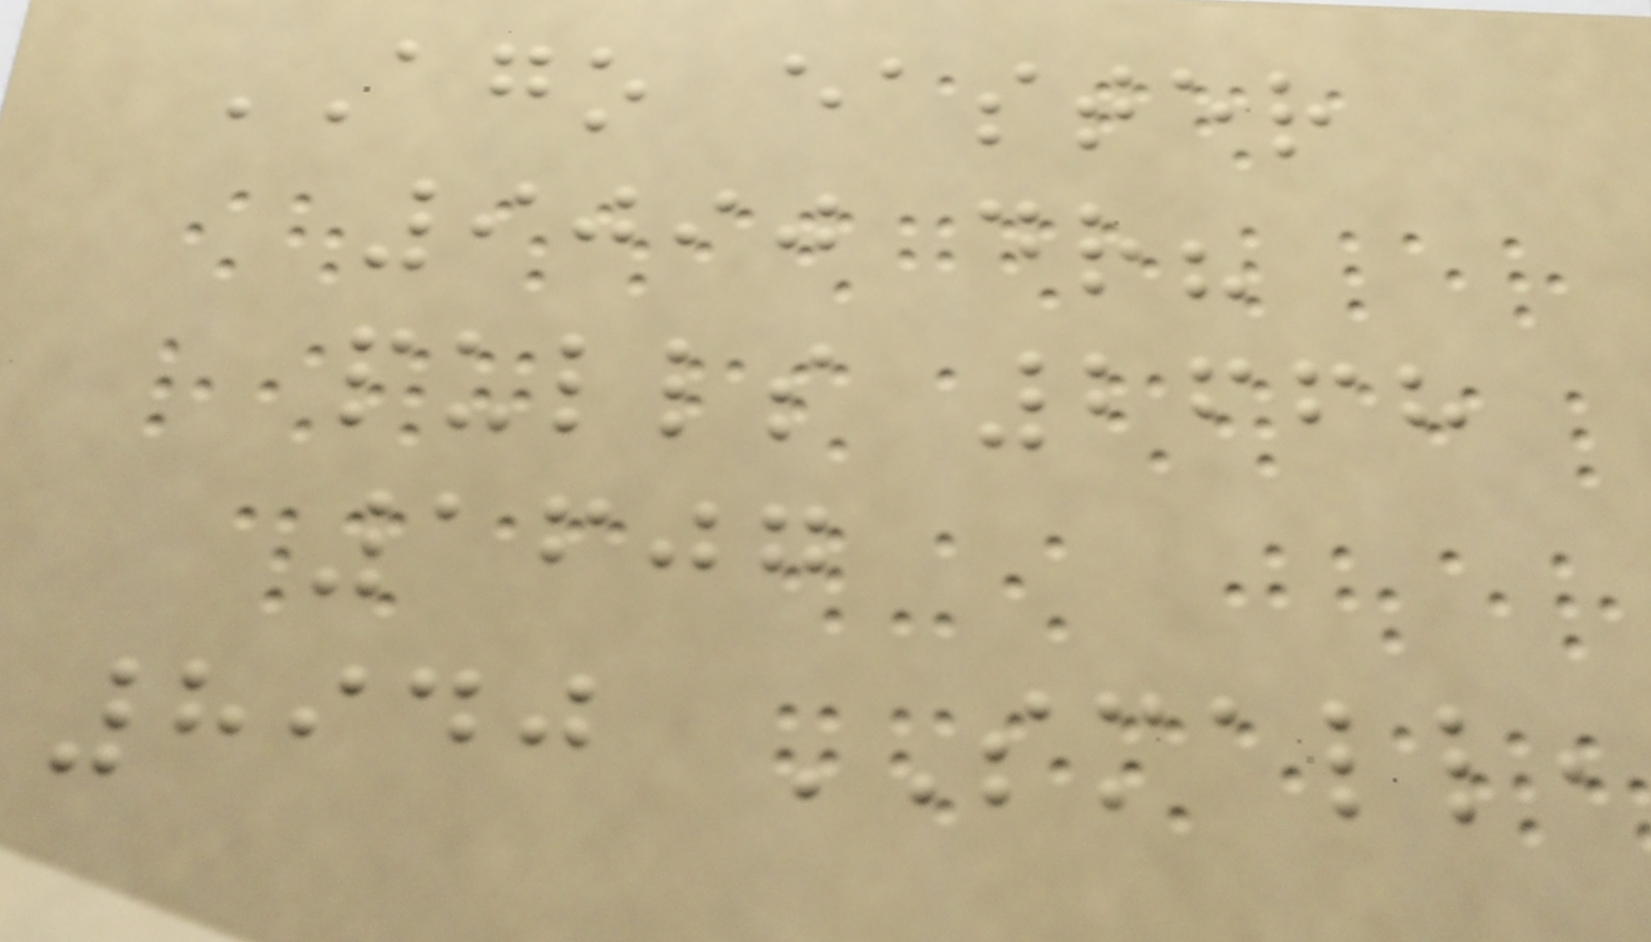AGO easter
9090 dr?
pulls 2668
1607
8940 SMALL,
